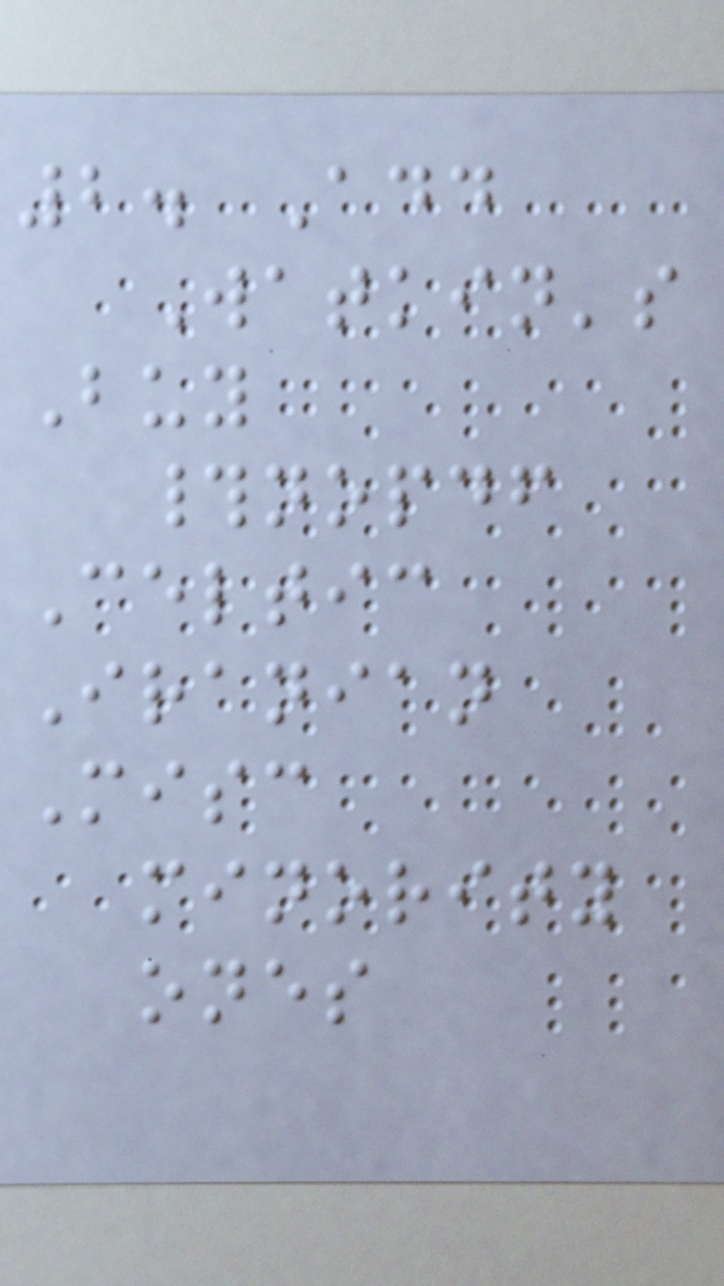2. Add
Watkin's
Buy
#nopdf
Celtic
Iranian
Misc
minority
ones
